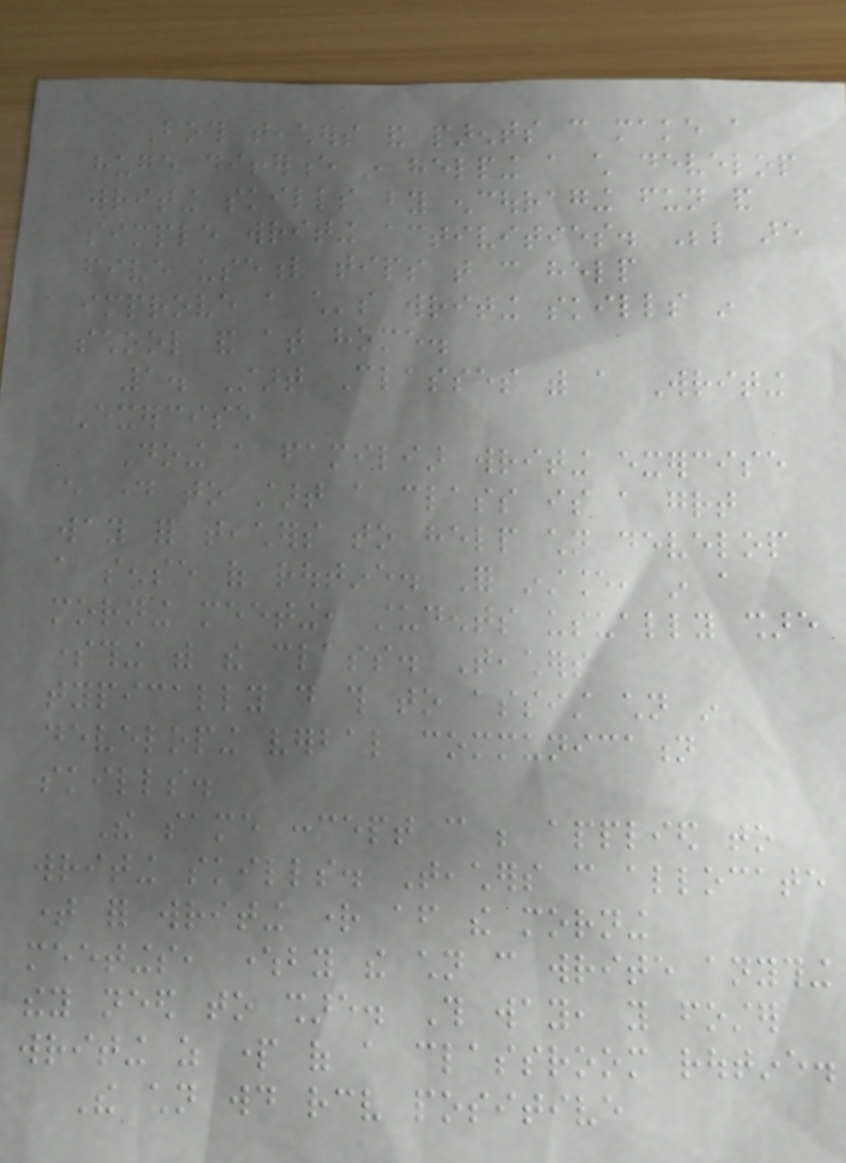Both teachers and parents can make a
huge difference in helping a child develop
writing skills by encouraging fun and
simple writing activities. Below are
five useful tips that can help
improve a child's writing skills in
school and at home.
1. Start Classes with a Writing
Exercise
Doing a familiar writing exercise
every day to start a class is a great
way for teachers to help children develop
a sense of routine. For instance, in a
morning meeting, students usually share
something with the class. Teachers
typically do this to assist children in
developing verbal communication
skills.
The same concept can be applied to
writing skills. Teachers can allocate
time for writing right after the morning
meetings, whereby the children can write anything
they need to share. This way, you foster
writing as part of a classroom routine.
The children would receive positive
